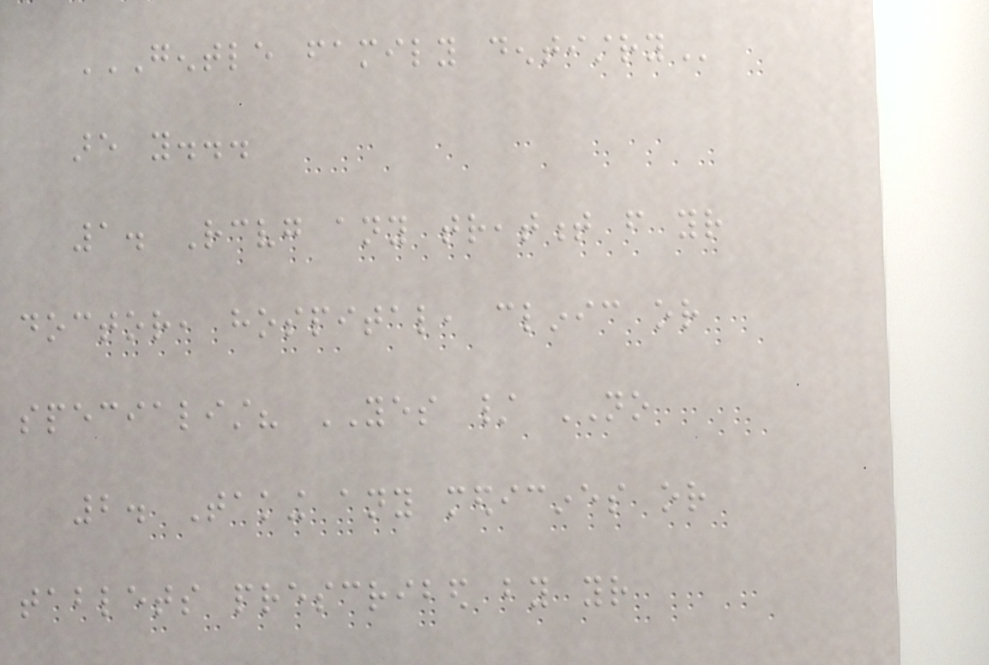GENTLE FAMILY DENTISTRY
are you...
1. Receiving any treatment from your
doctor, hospital, clinic or
specialist? YES / NO
2. Taking any medicines or
tablets prescribed by your
